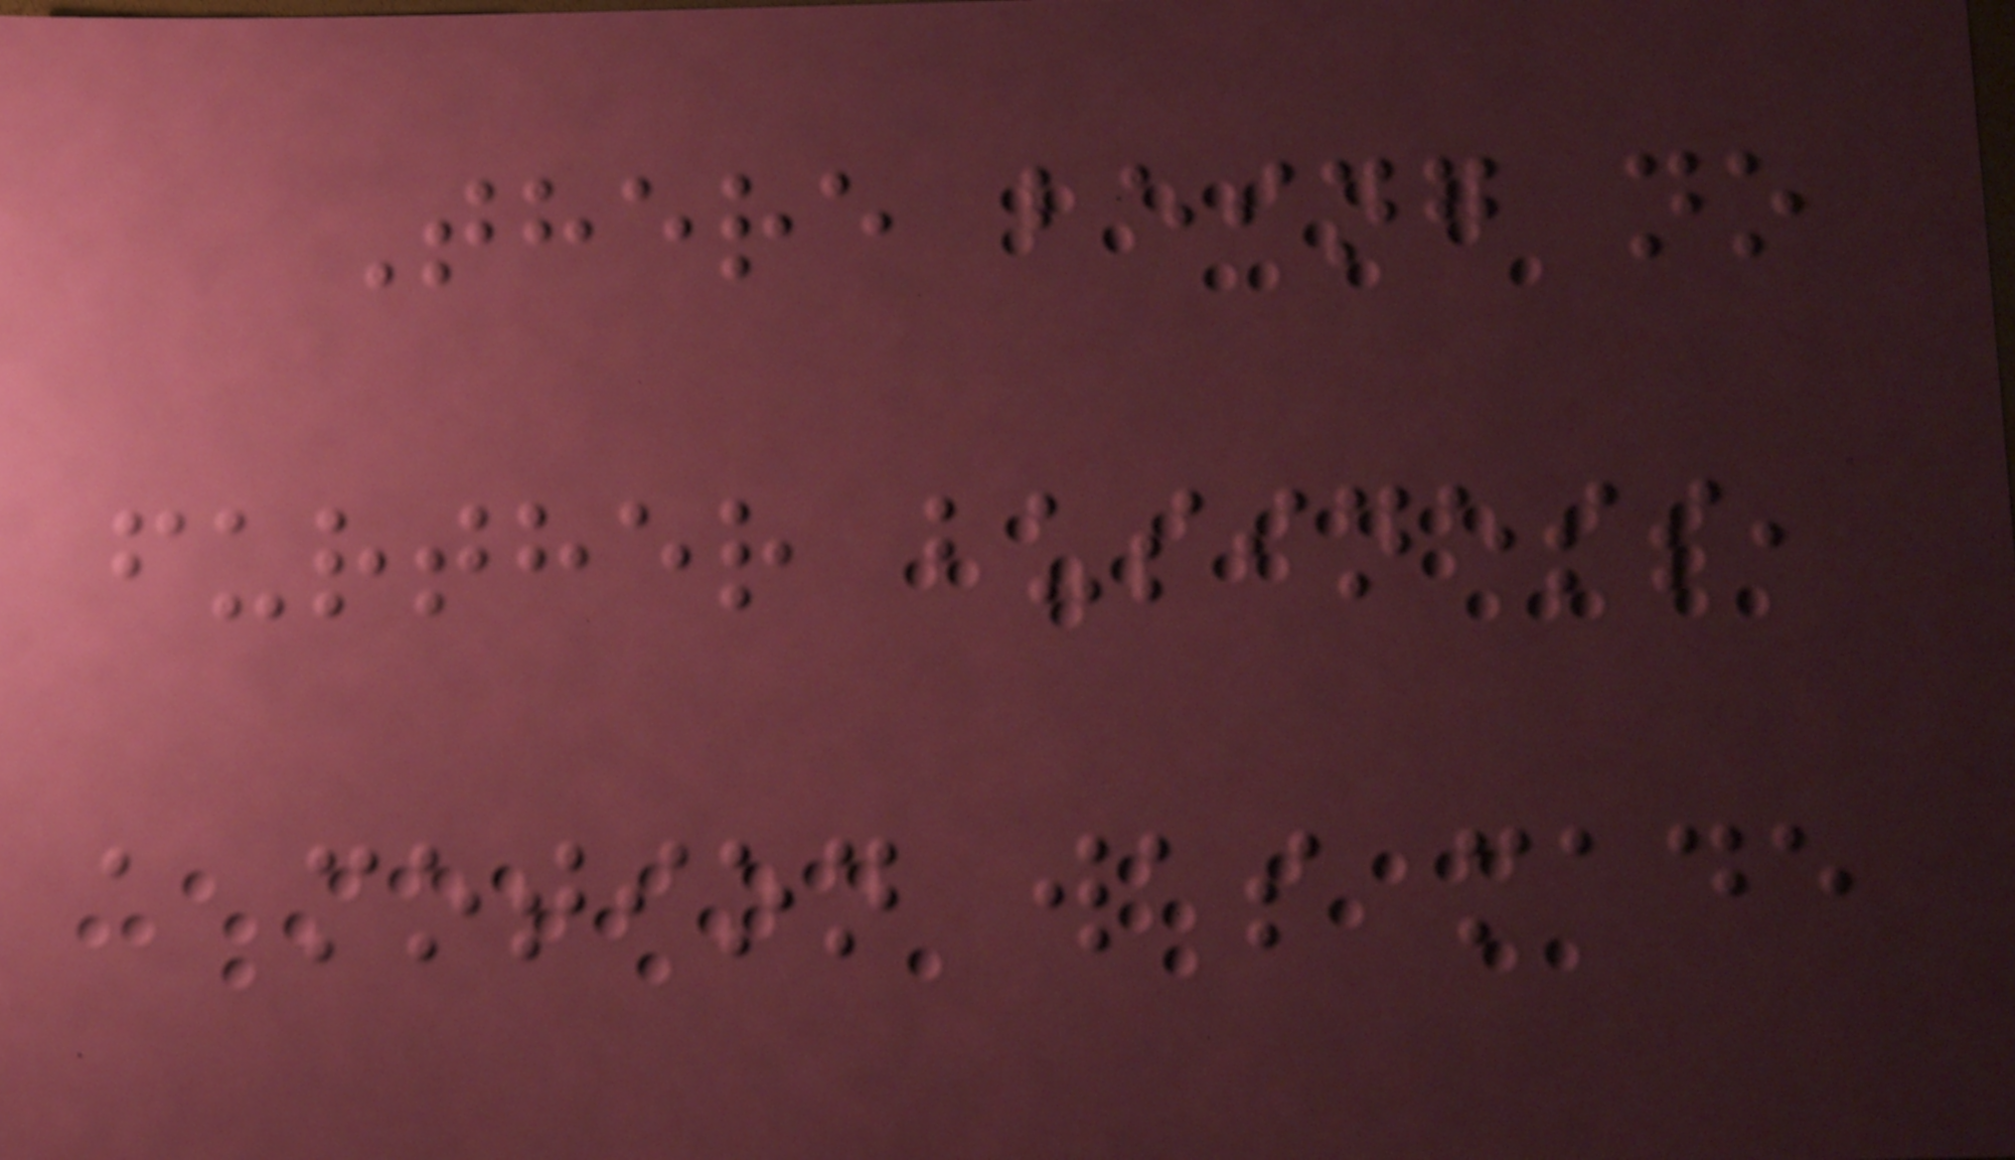There being no
further business,
a motion was made
